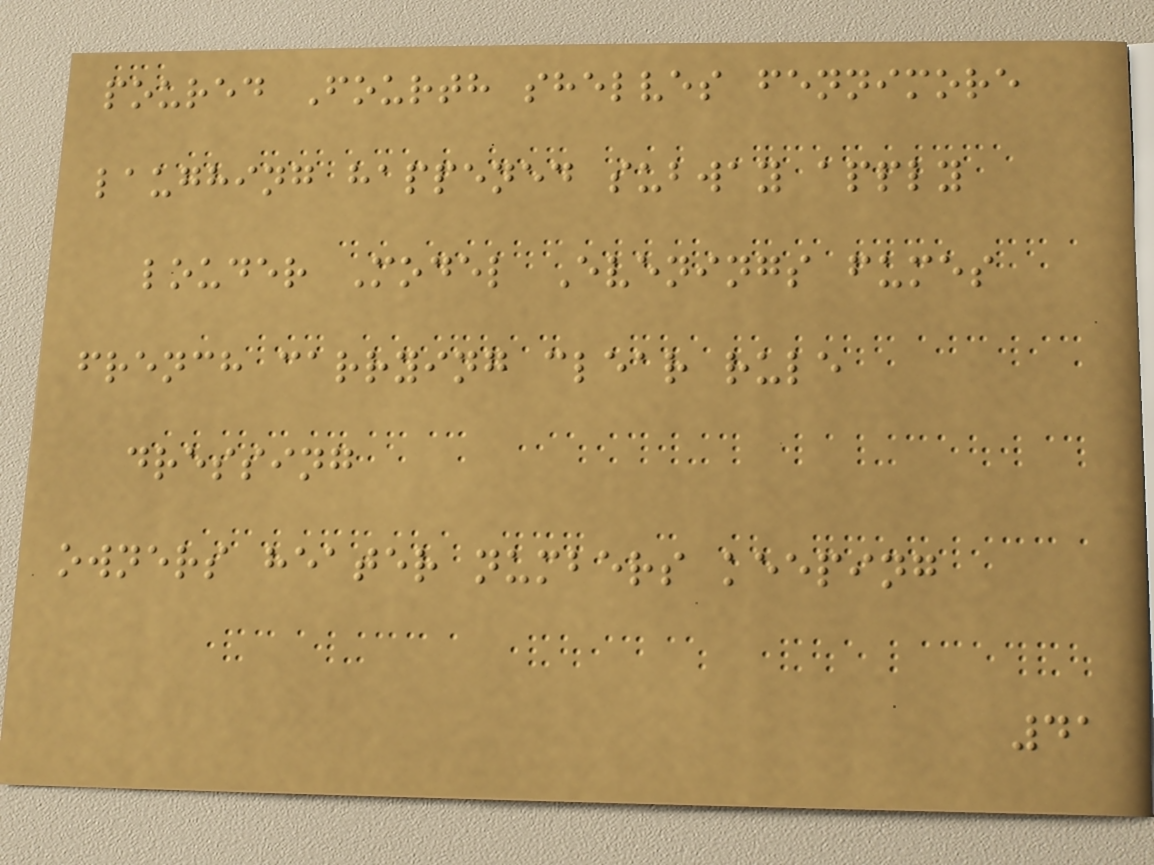poured Fourth shelves fennimore
laughing happened subway apply
louder Model Evenings fumes
french carrying clear rule
dressing
owners heater numbers keeping
41
